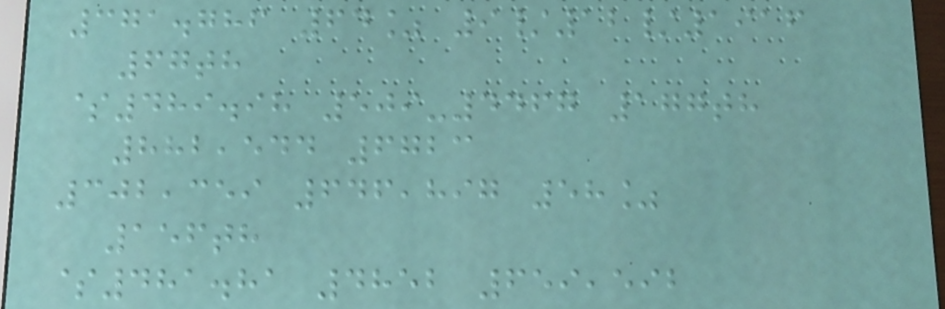371.786 64% 9/12/1916
67th
$489.98 509-4467 177th
882,544 6723
302,359 646,897 58%
156th
$481.81 4852 659,592
